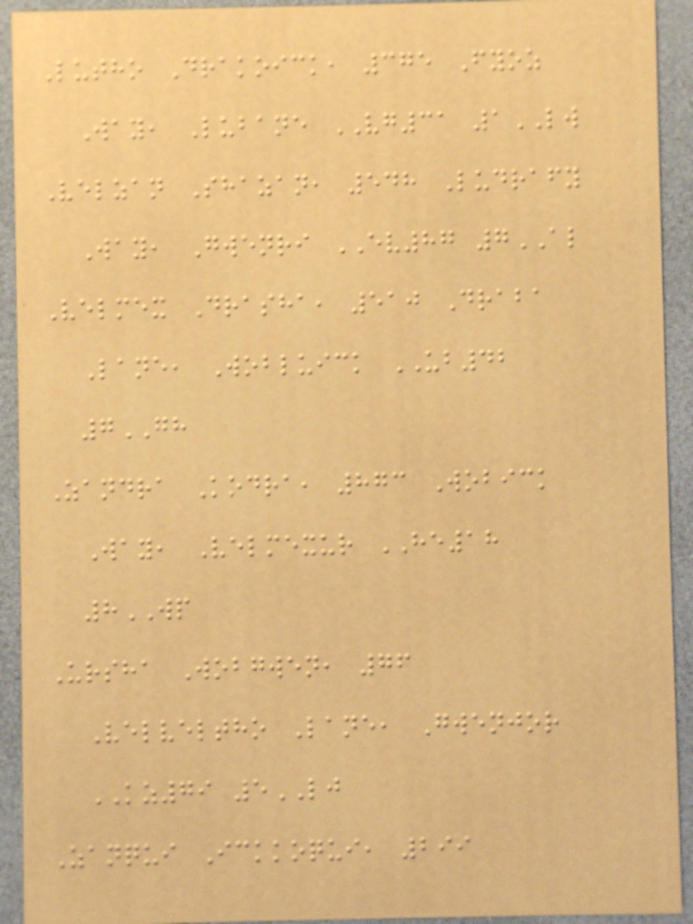Lutho Drakoick, 375 Fyoz
Way, Lubane VG31 1LW
Velzan Shazan, 548 Ludrafy
Way, Gwenri EV87 7AL
Velmex Drasha, 510 Draba
Lane, Wobluick UB42
7GH
Zandra Kodra, 873 Wobick
Way, Velmexur HE18
8WP
Ursha Wobgwen, 76
Velveltho Lane, Gwenjor
KZ79 5LJ
Zanqui Ickkoqui, 299
